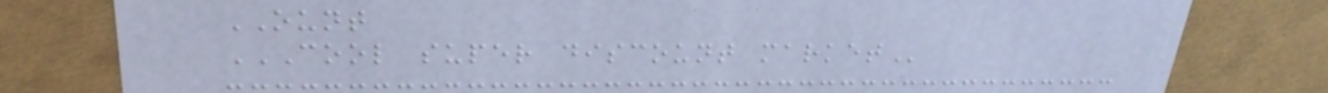OUNT
COOL SUPER DISCOUNT MARKET
